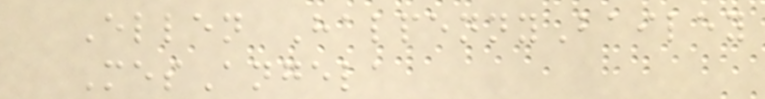Ellen HalpennyBailey
MesAngela
